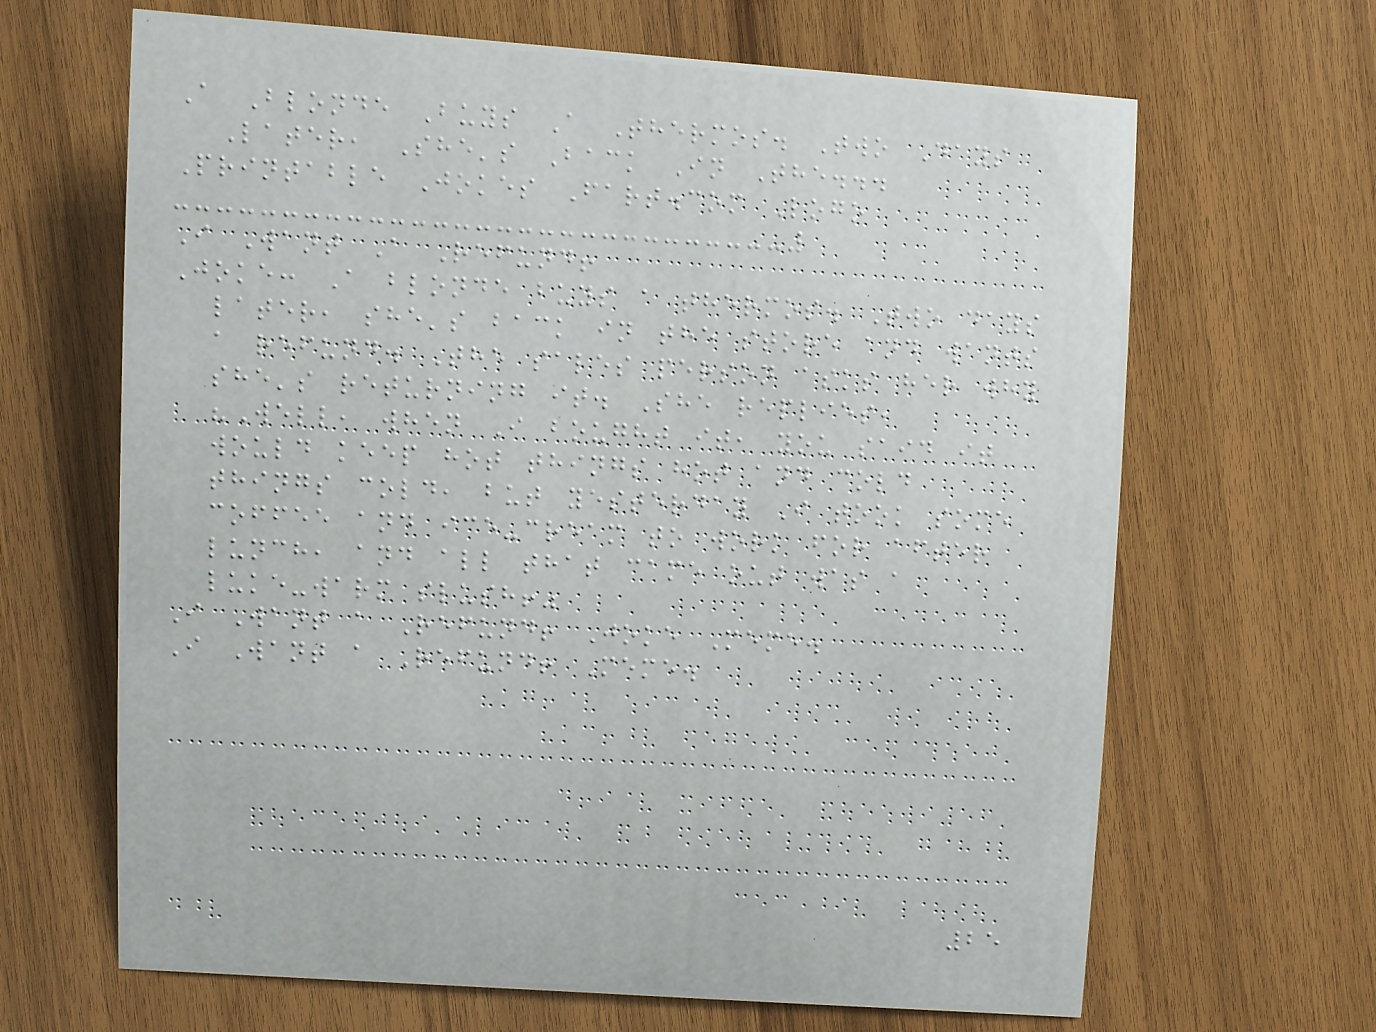A Blonde Buys A Thermos. Two Days
Later, She's Back In The...
Printable Jokes Fart.com Logo
I Want A Refund!
Joke: A blonde buys a thermos. Two days
later, she's back in the store and wants
a refund. The sales person asks her why
she's returning it. She replies,
"Well, when I bought it, you said it
would keep hot things hot and cold
things cold, but yesterday I took some
coffee and ice-cream to work for after
lunch, and all that came out was a
luke-warm slush!"
I Want a Refund! Joke Meme.
I Want a Refund! Meme.
25
